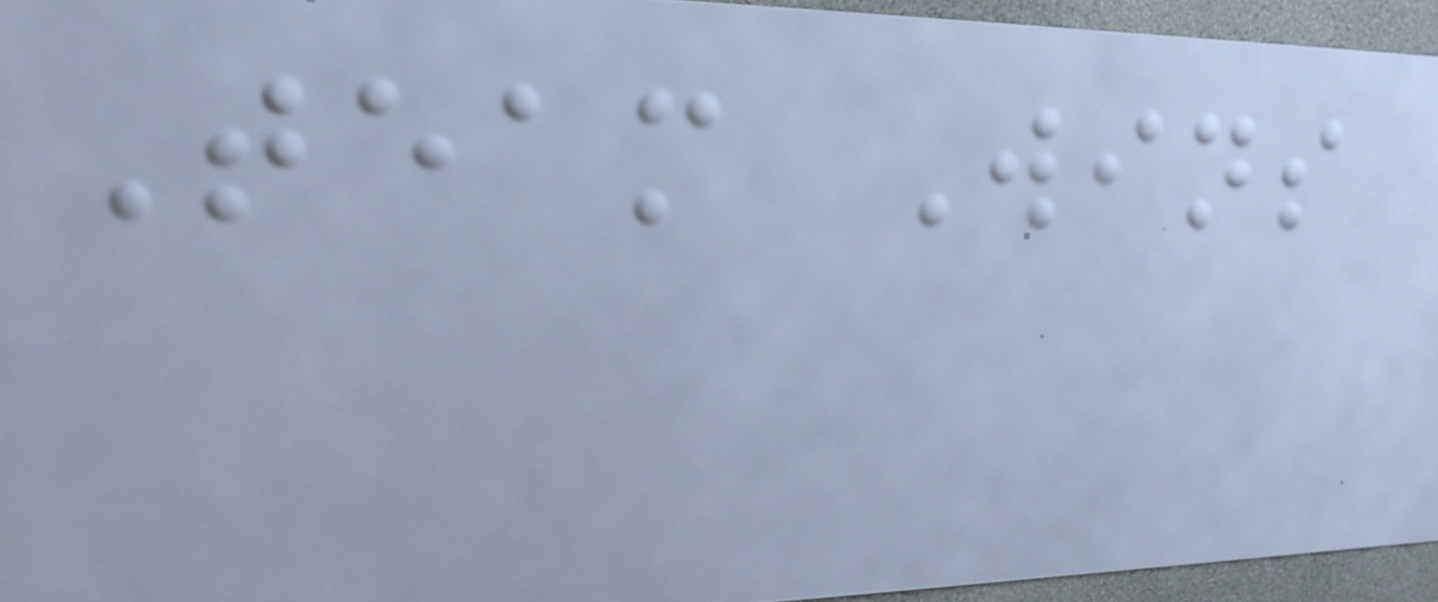Team Wins
